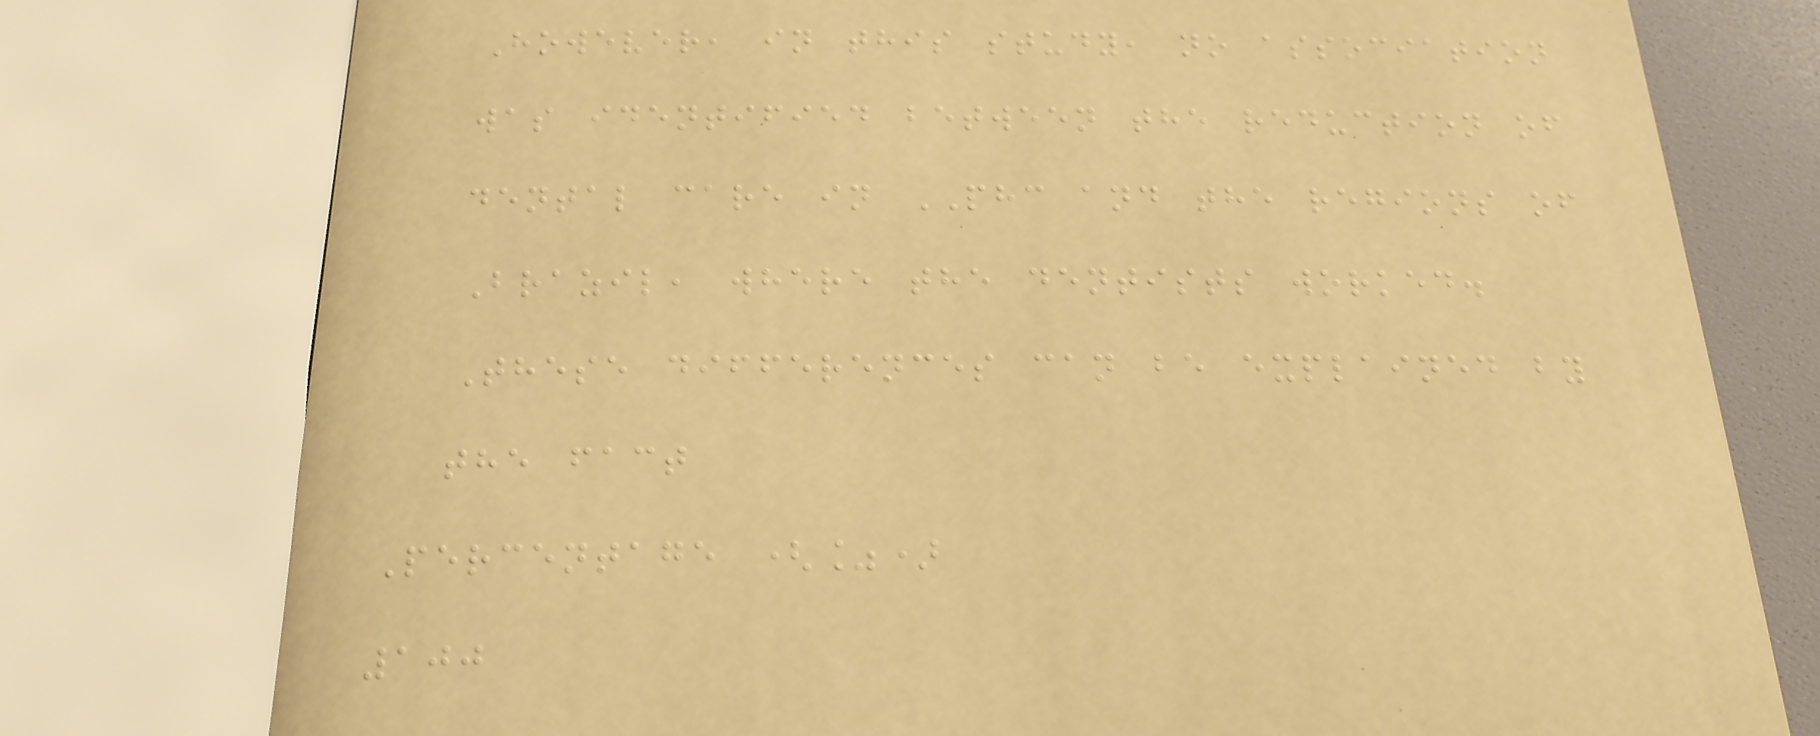However, in this study, no association
was identified between the reduction of
dental care in PHC and the regions of
Brazil, where the dentists worked.
These differences can be explained by
the fact
Percentage (%)
100
